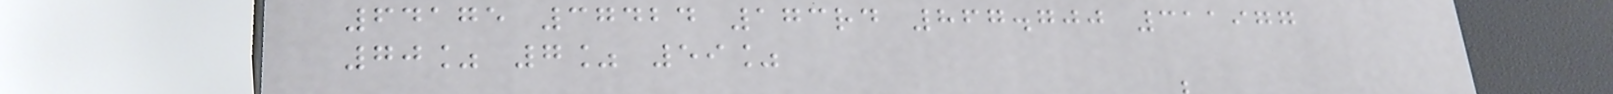64175 37424 173rd 867.700 311977
70% 7% 59%
